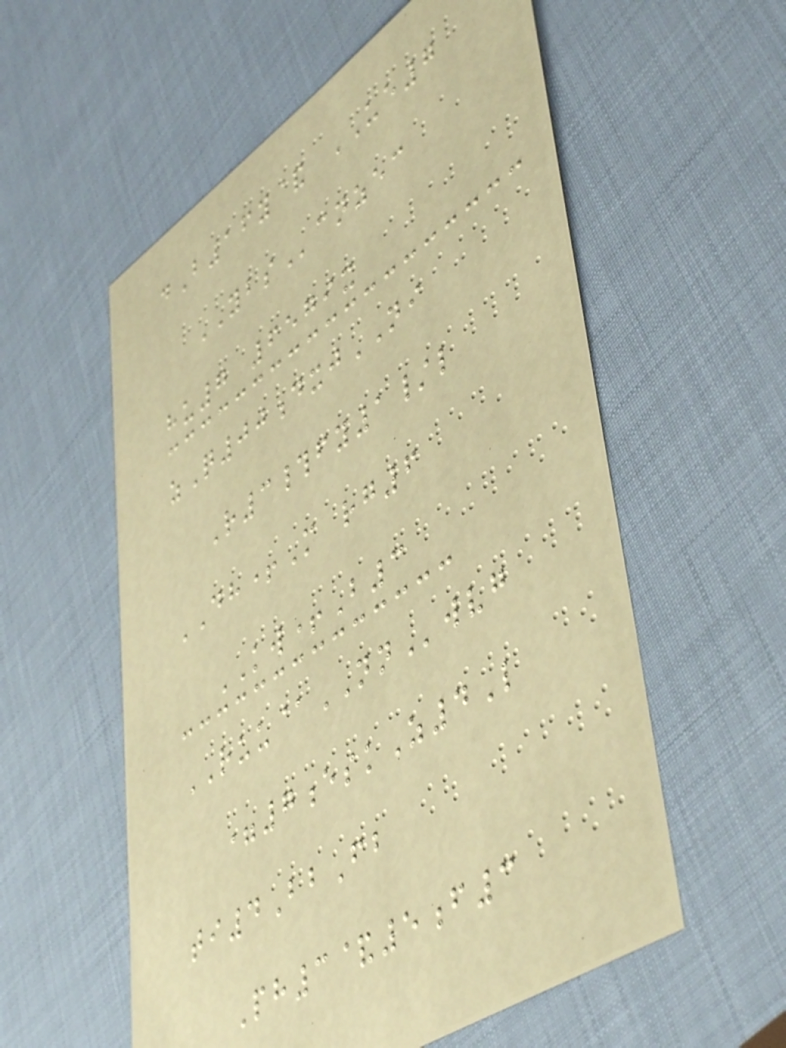dB16y& UE7
YBScnzec
hu7 6579x
zQ00dxjNI
R3#fy1/l
DH+M rg6
KW+B3
RUU@NNwvg
=7eskZ4L
ti4BbFb
Ph3&5f3
